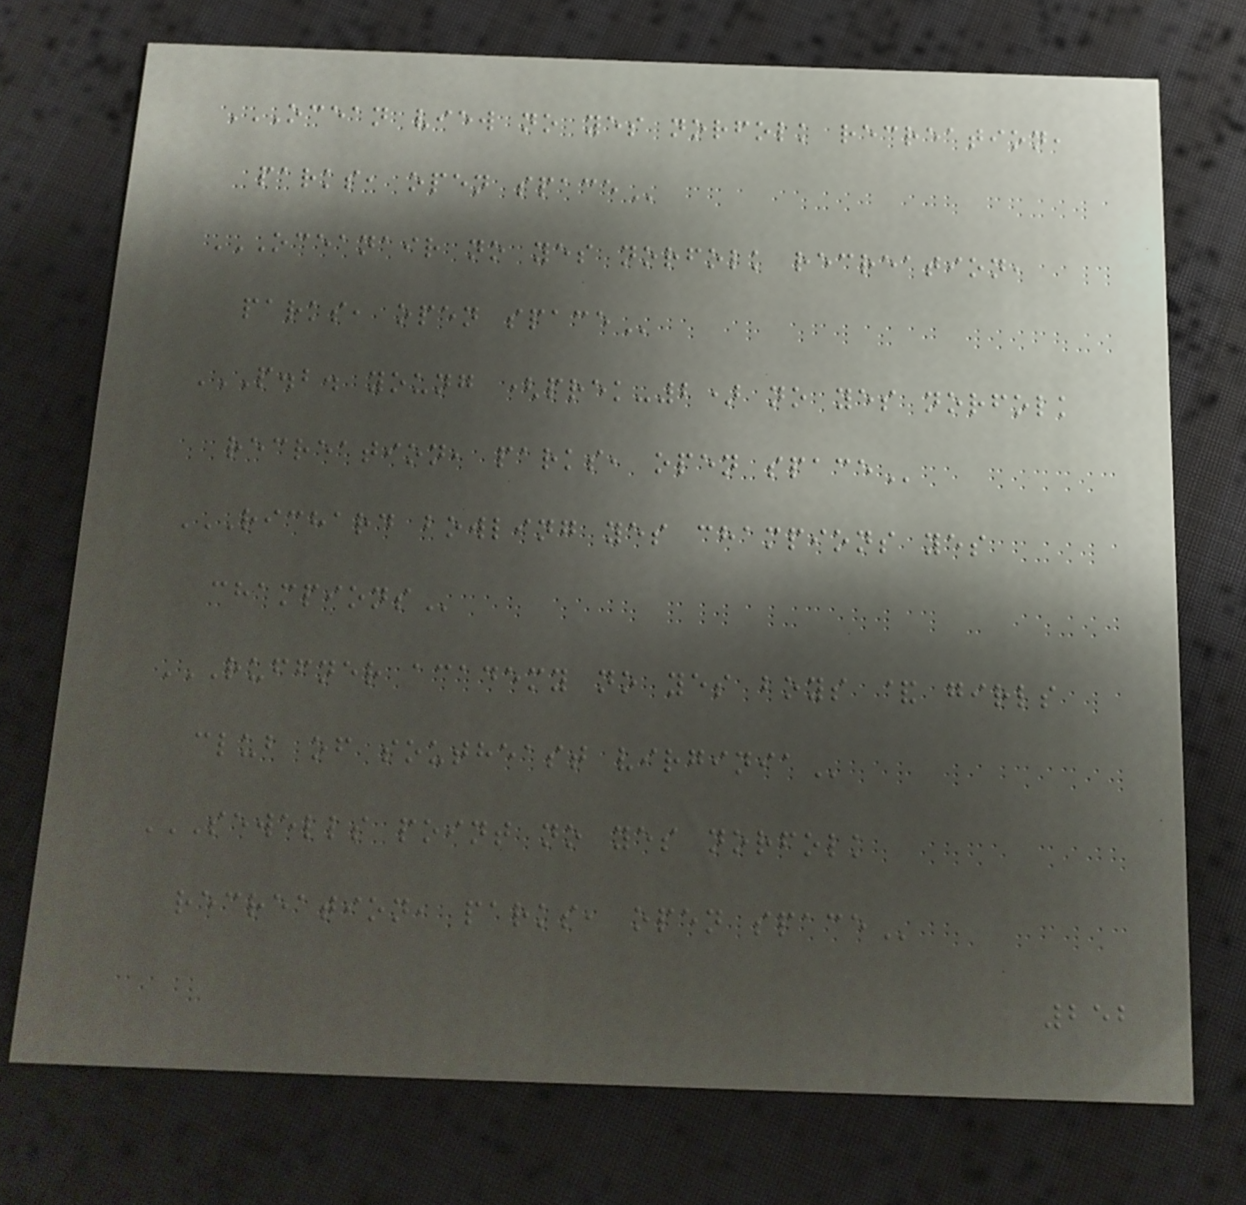OCEAN VIEW NO YES NORFOLK RECREATION,
PARKS, OPEN SPACE
OCEANAIR NO YES NORFOLK RECREATION,
PARKS, OPEN SPACE
P.B. YOUNG (PREK-2) NO YES NORFOLK
RECREATION, PARKS, OPEN SPACE
RICHARD BOWLING YES CHAMPIONS YES
CHAMPIONS
RUFFNER ACADEMY NO YES BOYS & GIRLS
CLUB OF SOUTHEAST VIRGINIA
SEWELLS POINT NO YES NORFOLK
RECREATION, PARKS, OPEN SPACE
252
